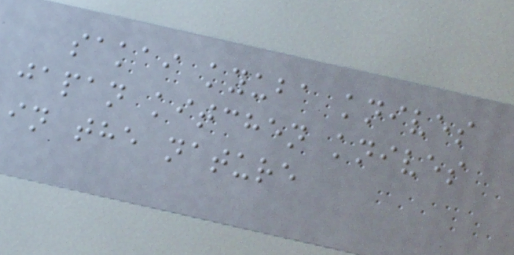sakai kyuba knives
japan kitchen knives
in the nature
